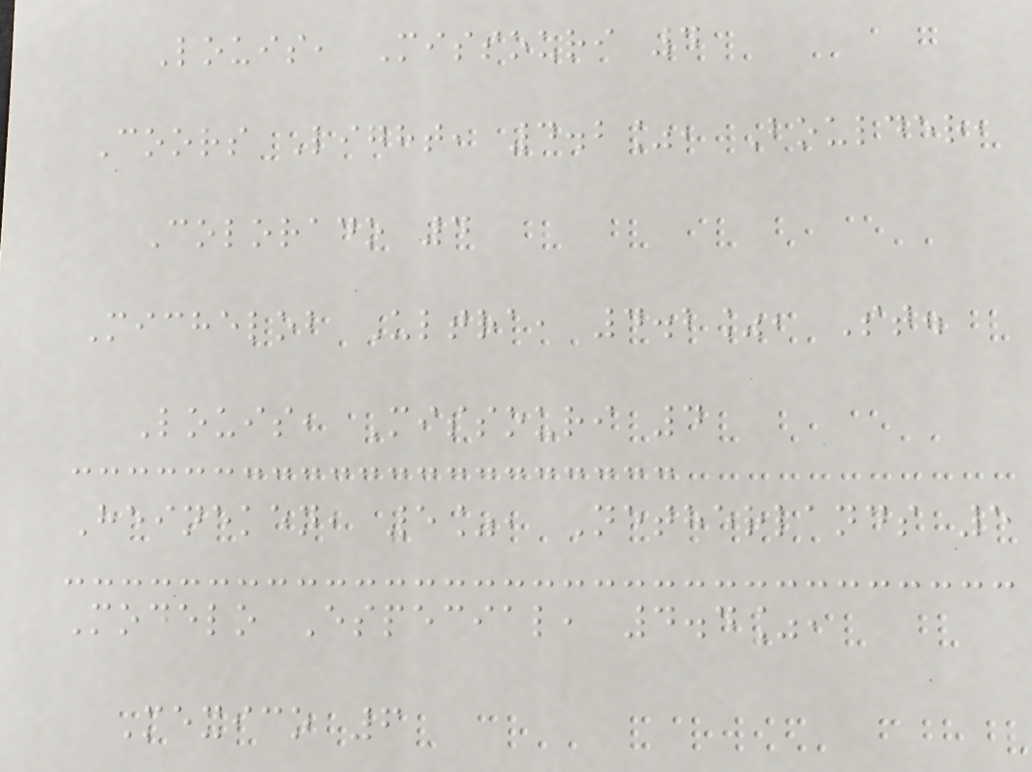Louis, Missouri 4
Coors Light, 4.2%, Boulder,
Colorado 4
Michelob Ultra, 4.2%, St.
Louis, Missouri 4
Heineken, 5%, Netherlands 5
Modelo Especial, 4.4%,
Mexico 6
